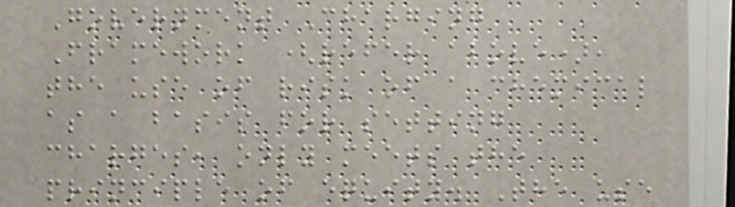Government Charging
Framework (refer above),
the use of risk of a chemical
as a basis for setting
charges, only meets the
principle of equity. The use
